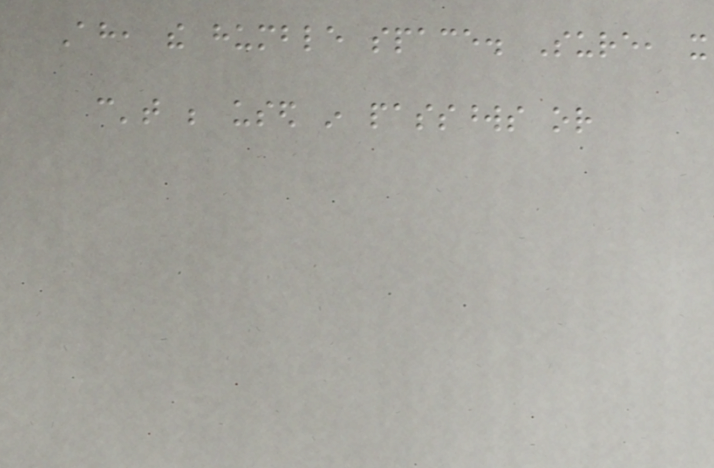Ah, the humble space. Sure, it
can't be used in passwords or
